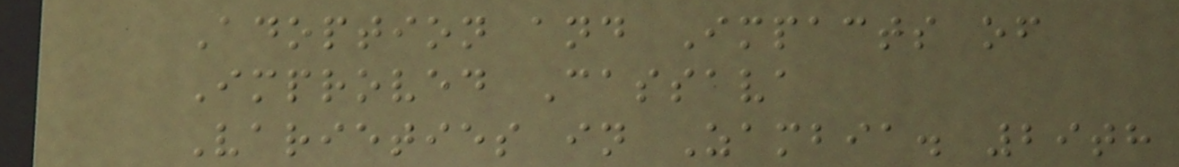Adoption and Impacts of
Improved Cassava
Varieties in Zambia. 29th
